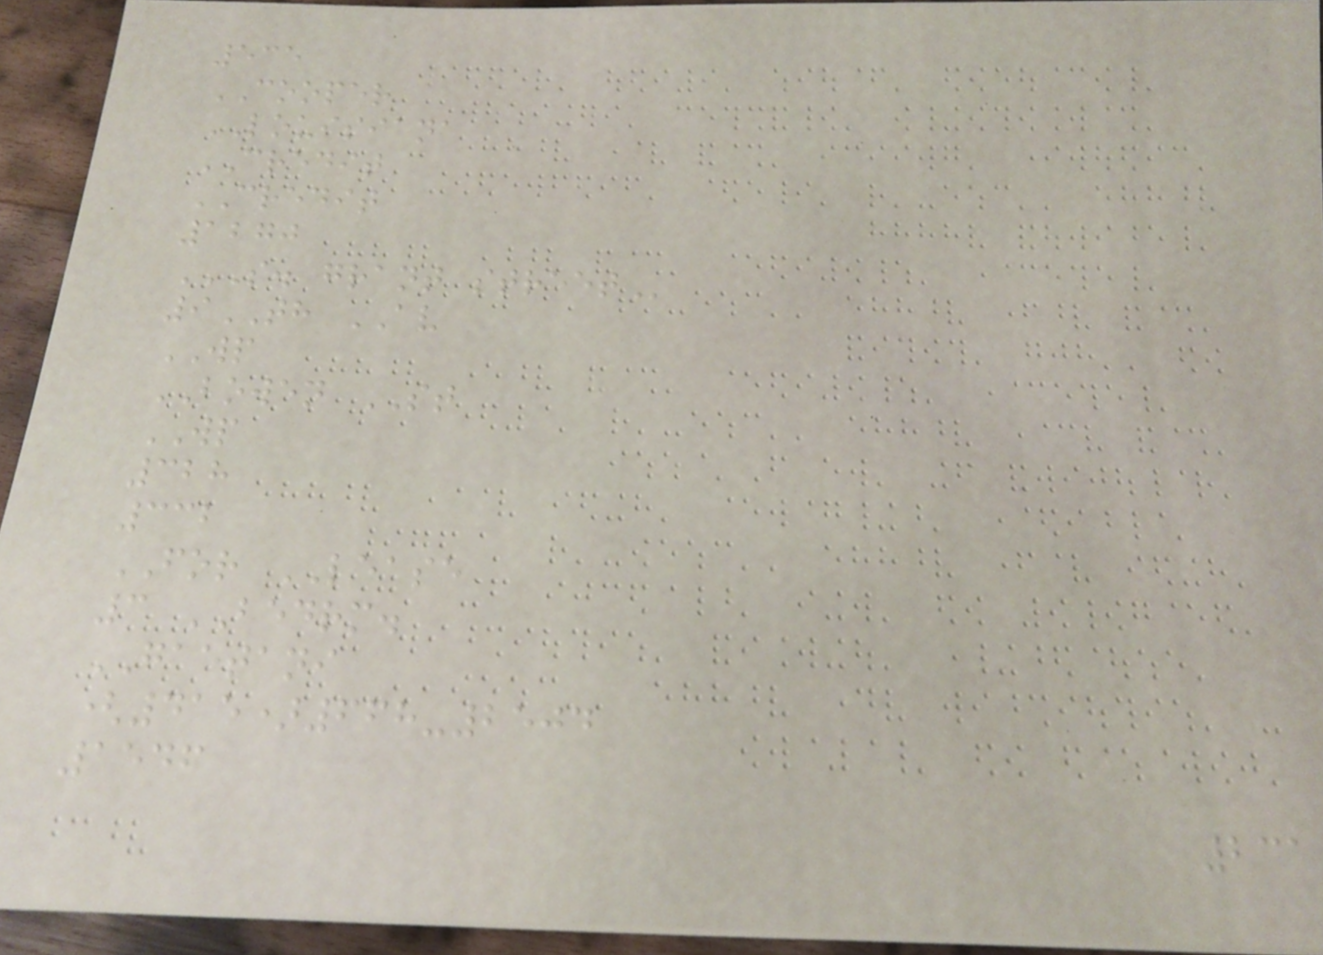535
COOPER
LOUISIANA
CREDIT
CREDIT
1270
S. GRANT STREET
9TH AV
WP
BOWEN ST
WP
328
332
FOR LEASE
3 BEDRM.
GAETANI
(415)668-2504
1546
231
